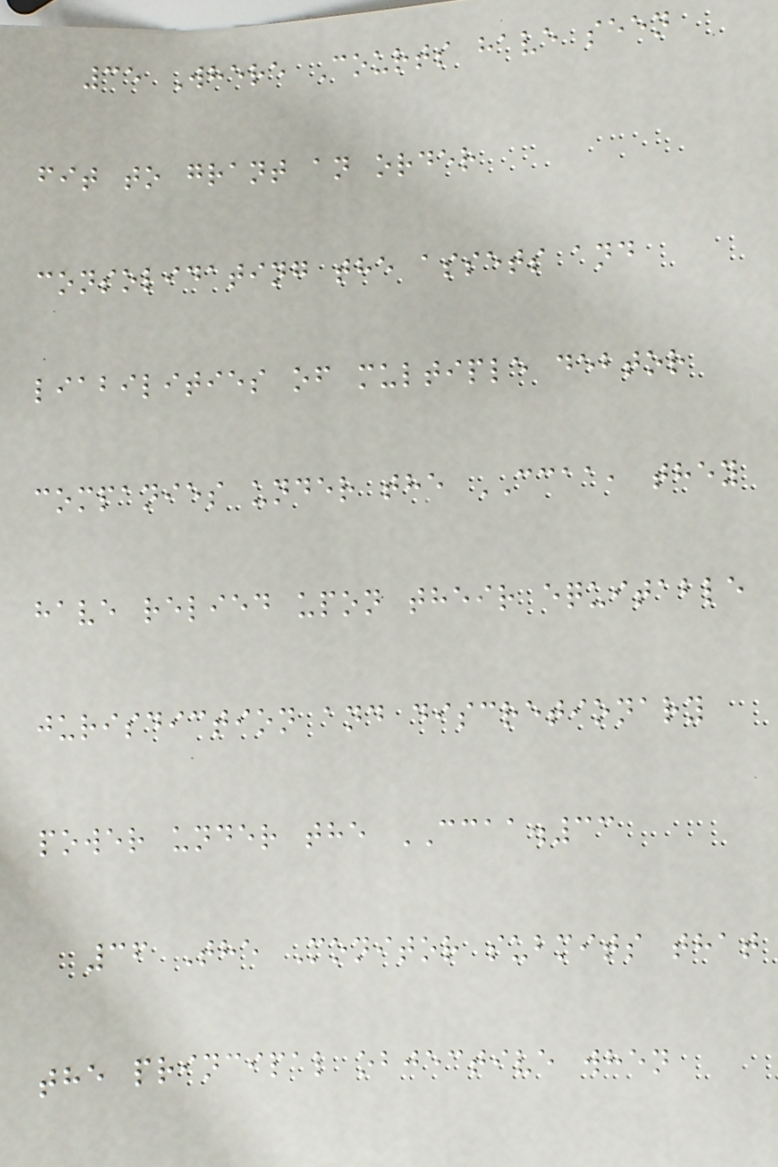35 Where Courts have seen
fit to grant an order
consolidating the assets and
liabilities of multiple debtor
companies under the CCAA, they
have relied upon their equitable
jurisdiction and discretionary
power under the CCAA.33
36 The Monitor submits that
the principal objective when
